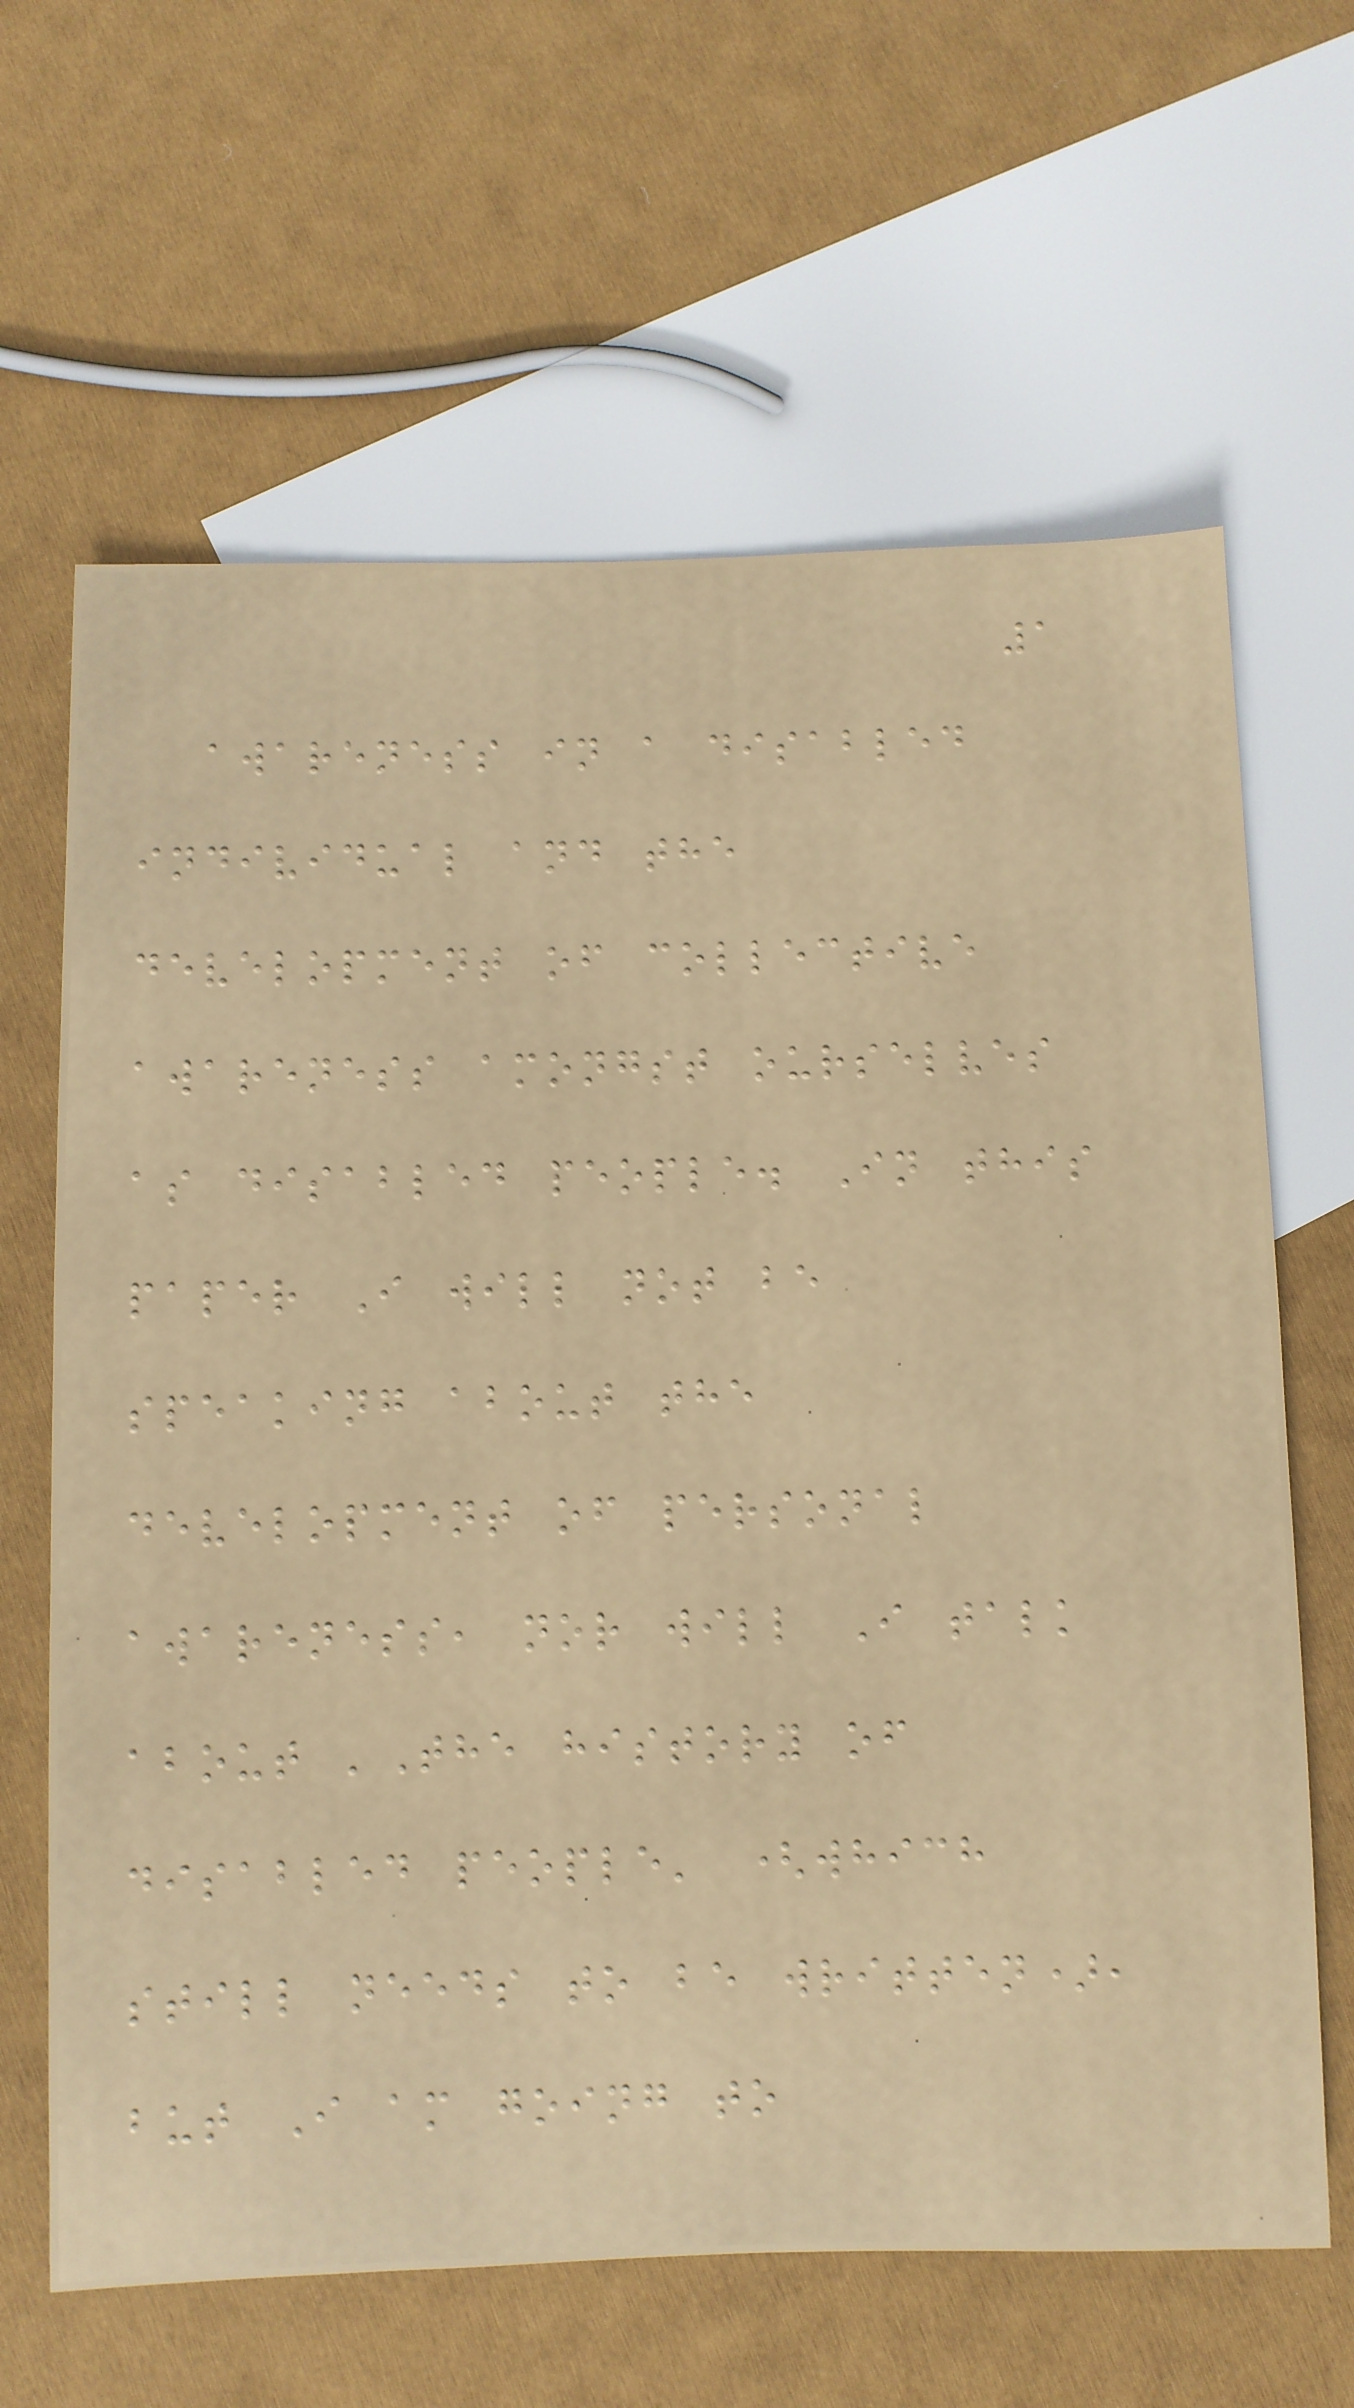1
awareness in a disabled
individual and the
development of collective
awareness amongst ourselves
as disabled people. In this
paper I will not be
speaking about the
development of personal
awareness, nor will I talk
about 'The history of
disabled people' (which
still needs to be written),
but I am going to
